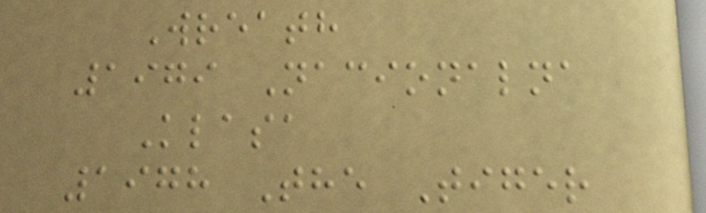Wreath
1979 Nacionalna
Klasa
1978 The Tiger
